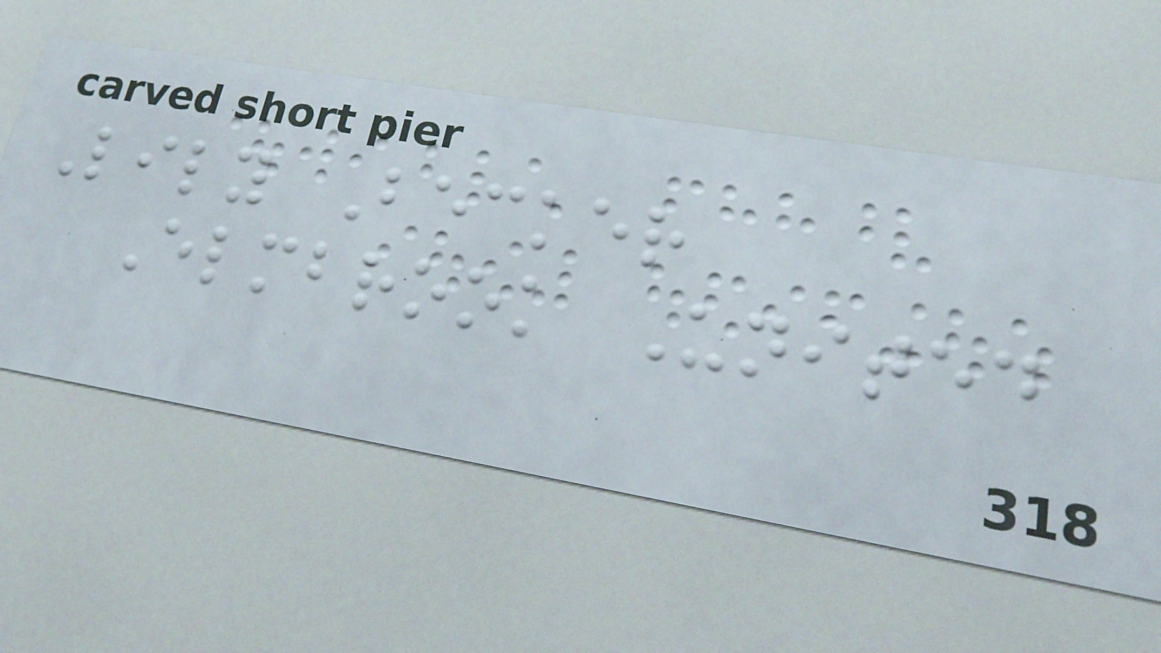Lily Becker
Elmbrook United
